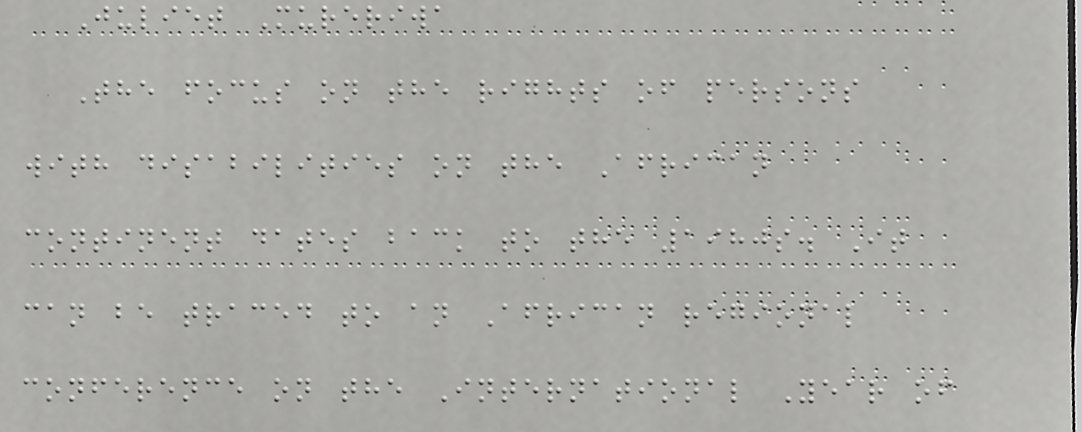Juliet Mureriwa
The focus on the rights of persons
with disabilities on the African
continent dates back to the 1980s. It
can be traced to an African regional
conference on the International Year of
